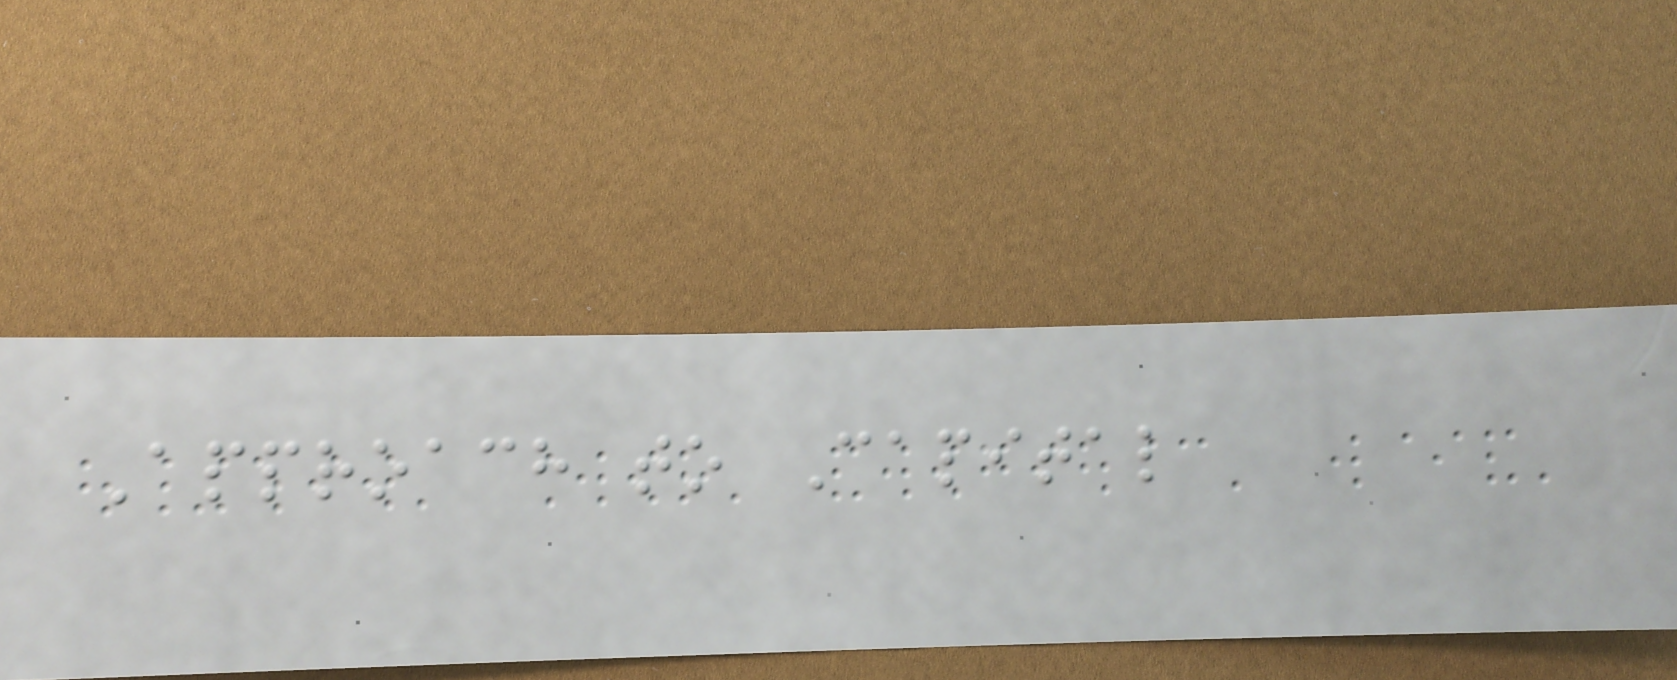Approach to Capital
